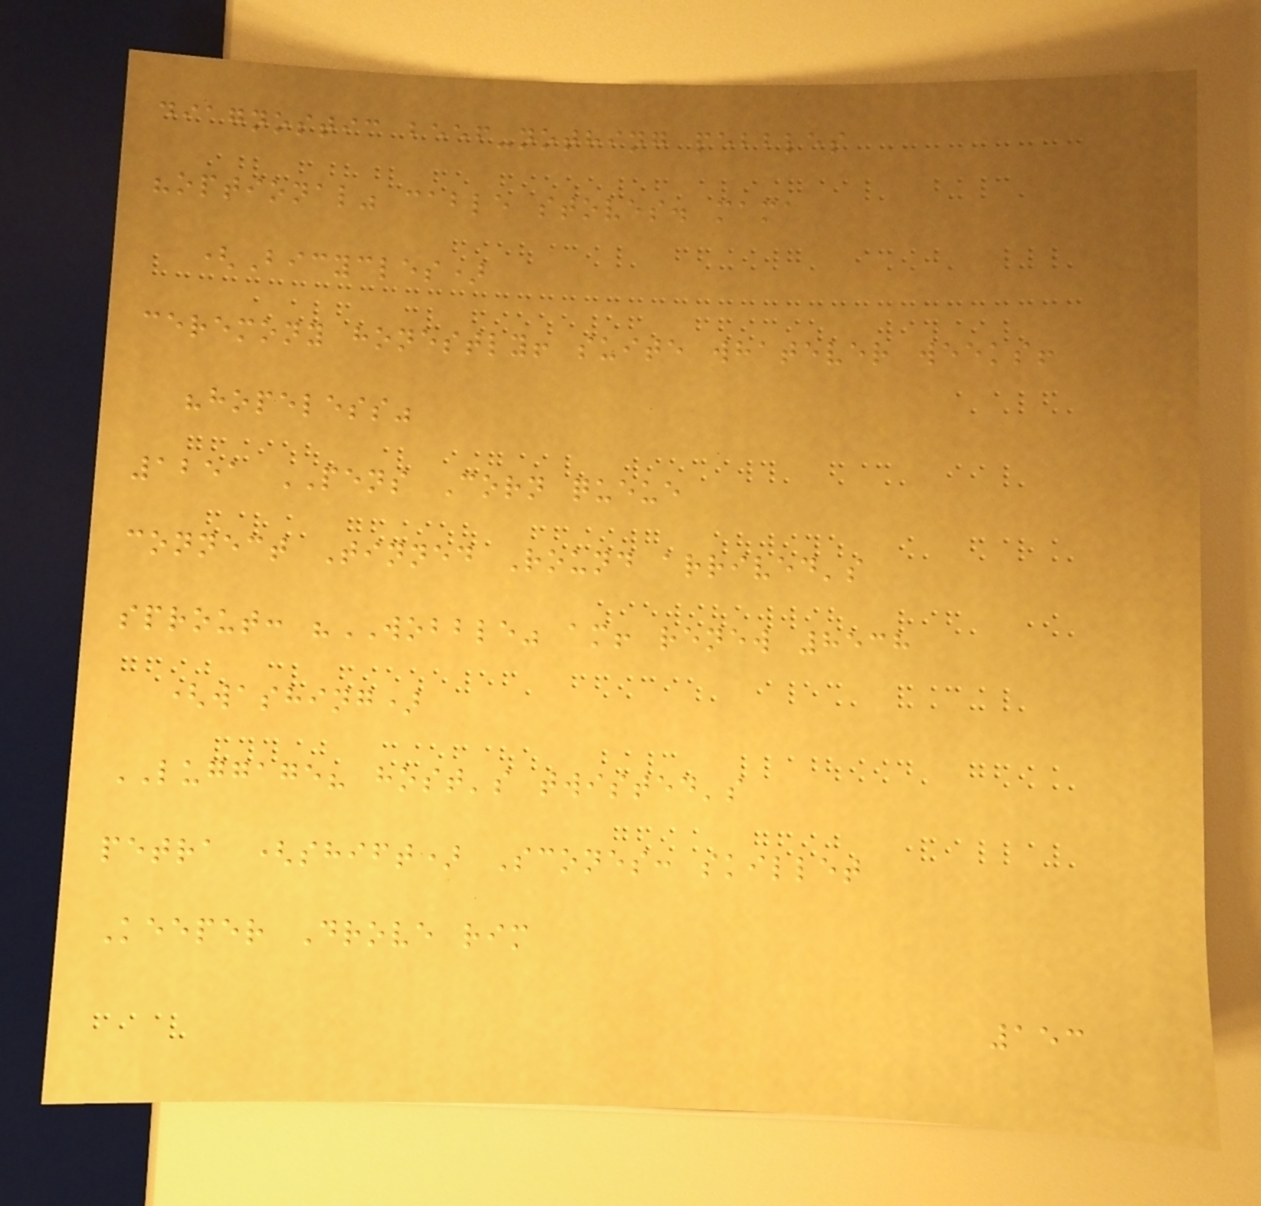diagnostic beef-nothing pebbles
"optional" cable stoves. mama
(Bicycles)
ceremony honestly! suite whatever weeks!
"hopeless"
1251 PENS Corn queue
connect Tinned Round arrived's
sprout: "WOBBLE" am! renew 8538
(washing)
LUGGAGE? host's twisted's
petra (shift) Scones: skillet
Keeper Drove rim
153
